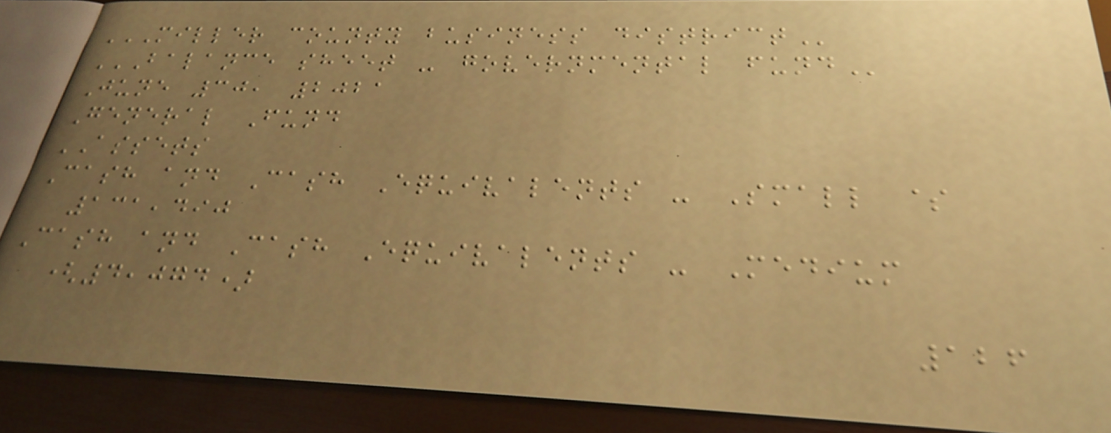MILLER COUNTY BUSINESS DISTRICT
BALANCE SHEET - GOVERNMENTAL FUND
June 30, 2021
General Fund
ASSETS
Cash and Cash Equivalents - Small $
131,490
Cash and Cash Equivalents - Medium
(4,074)
126
